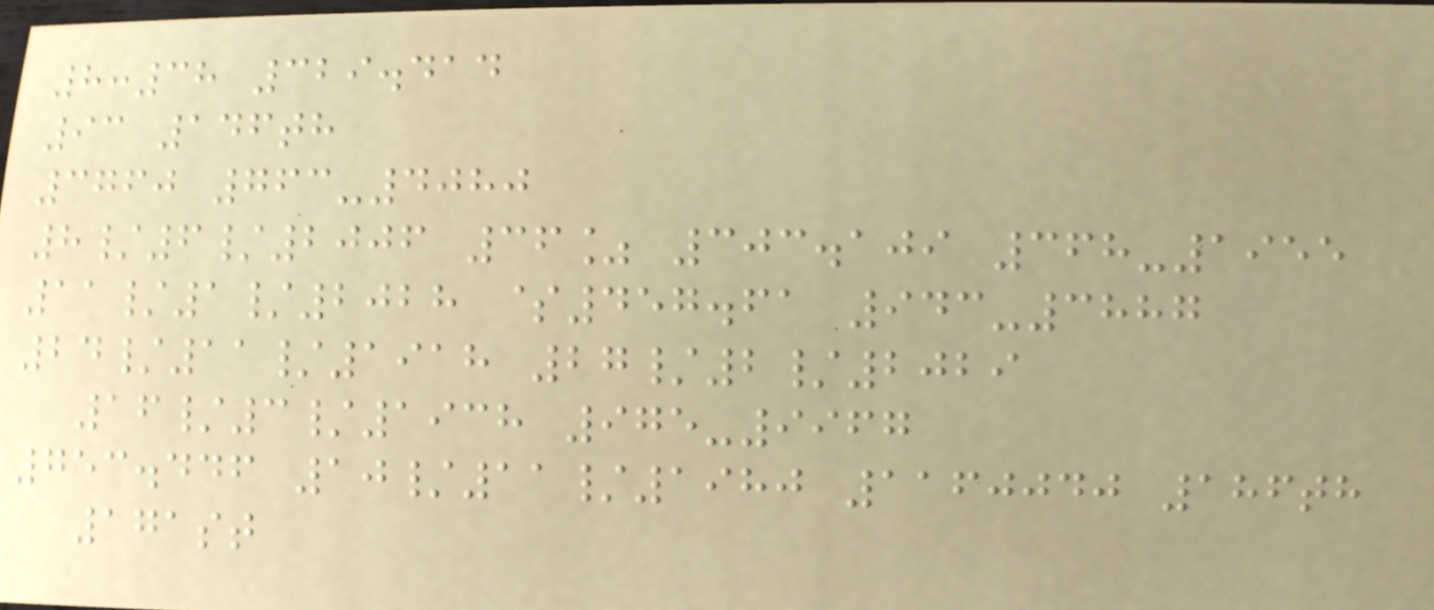8:38 329.414
93 146th
3760 763-4080
8/6/2006 36% 303.109 368-1955
11/1/2028 $457.61 943-3887
24/11/1918 27/2/2029
16/3/1938 975-9967
753.446 10/11/1980 1160040 186th
171st
